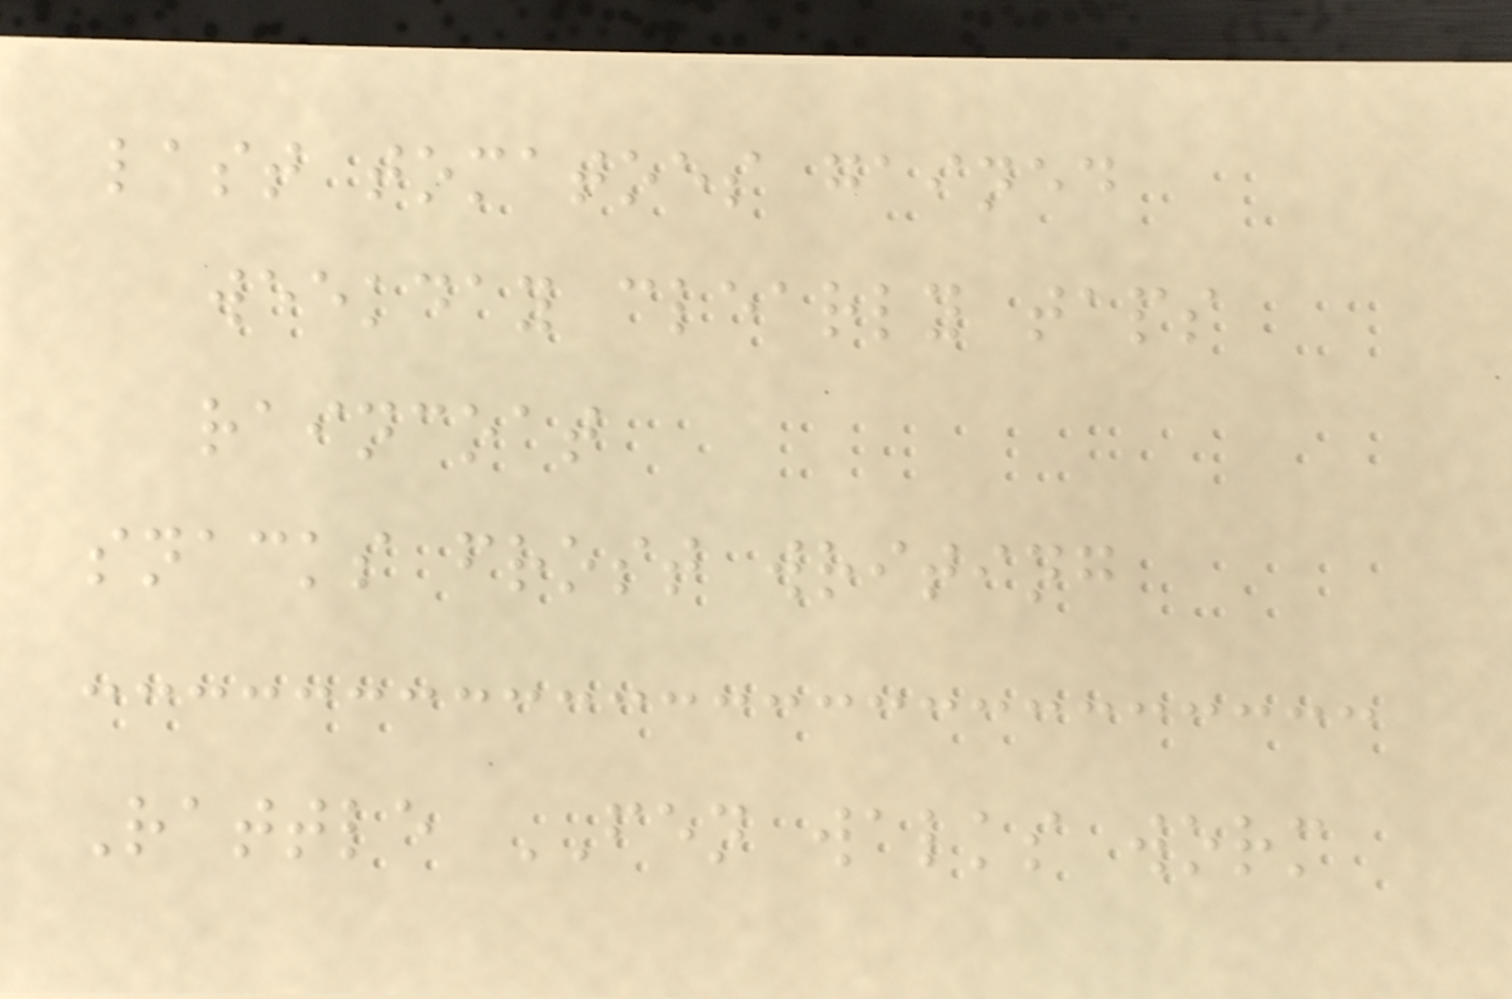last tomatoes gained
weekday clearly taps
raincoat
snacks frost writing
Rattle FEN walks worm
